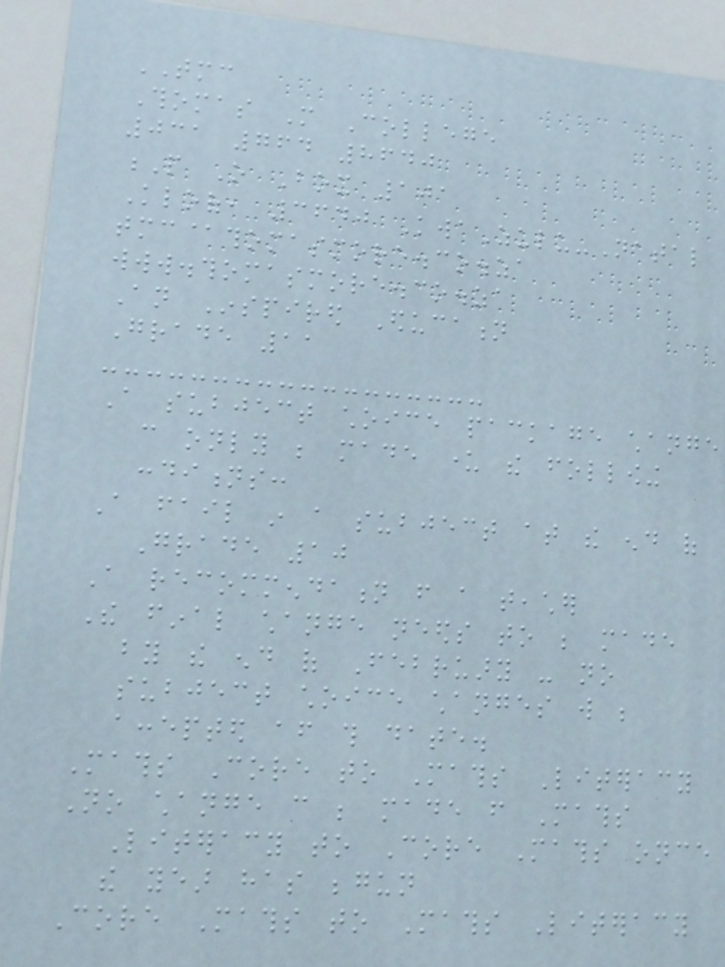TMC
Thomas More College
031 764 8640
P O Box 101
Kloof, 3640 KwaZulu-Natal
tmc@thomasmore.co.za
www.thomasmore.co.za
An Inspired Education
Grade 11
A subject choice package change
can only be made under the following
conditions:
A fail in a subject at the end of
Grade 10
A recommendation from a teacher
The final change needs to be made
by the end of February - no
subject choice changes will be
accepted after this date.
Maths Core to Maths Literacy
No change can be made from Maths
Literacy to Core Maths once
the year has begun
Core Maths to Maths Literacy
